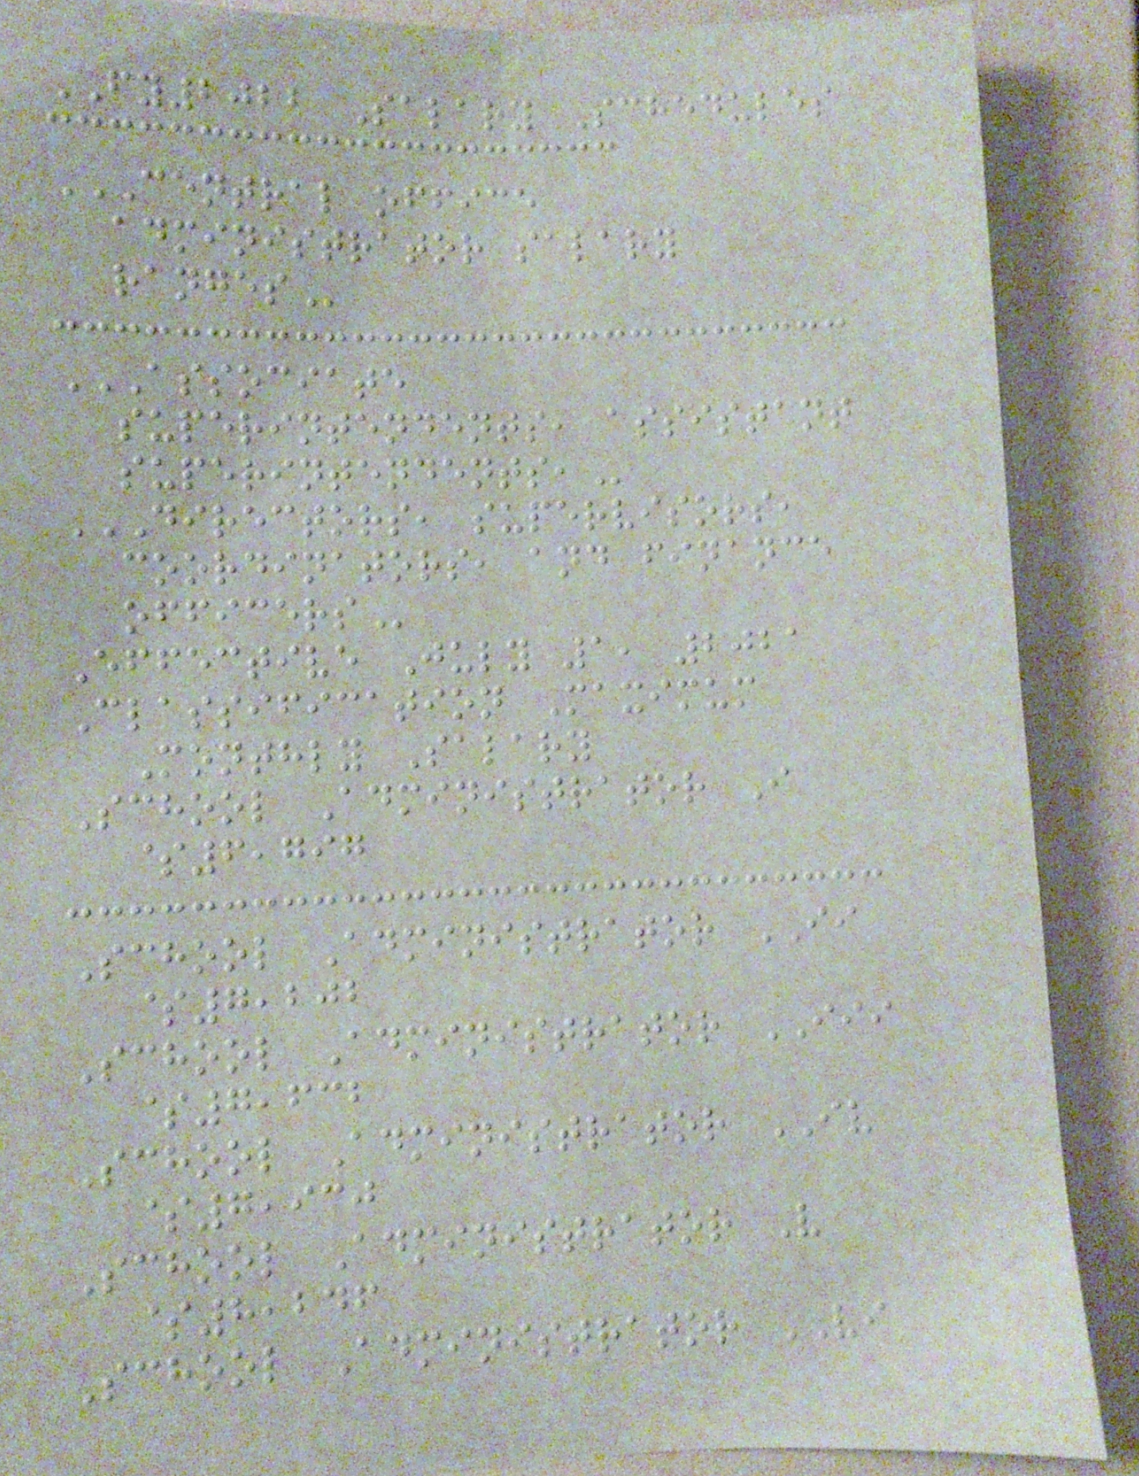FY2022 Salary Schedules
CENTRAL OFFICE
ADMINISTRATOR SALARY
RANGES
ASSOCIATE
SUPERINTENDENTS, ASSISTANT
SUPERINTENDENTS,
DIRECTORS, SUPERVISORS,
COORDINATORS, AND FINANCE
OFFICERS
Effective July 1, 2021
Classification Maximum
Monthly Salary
School Administrator I
$6,797
School Administrator II
$7,202
School Administrator III
$7,632
School Administrator IV
$7,930
School Administrator V
$8,246
School Administrator VI
